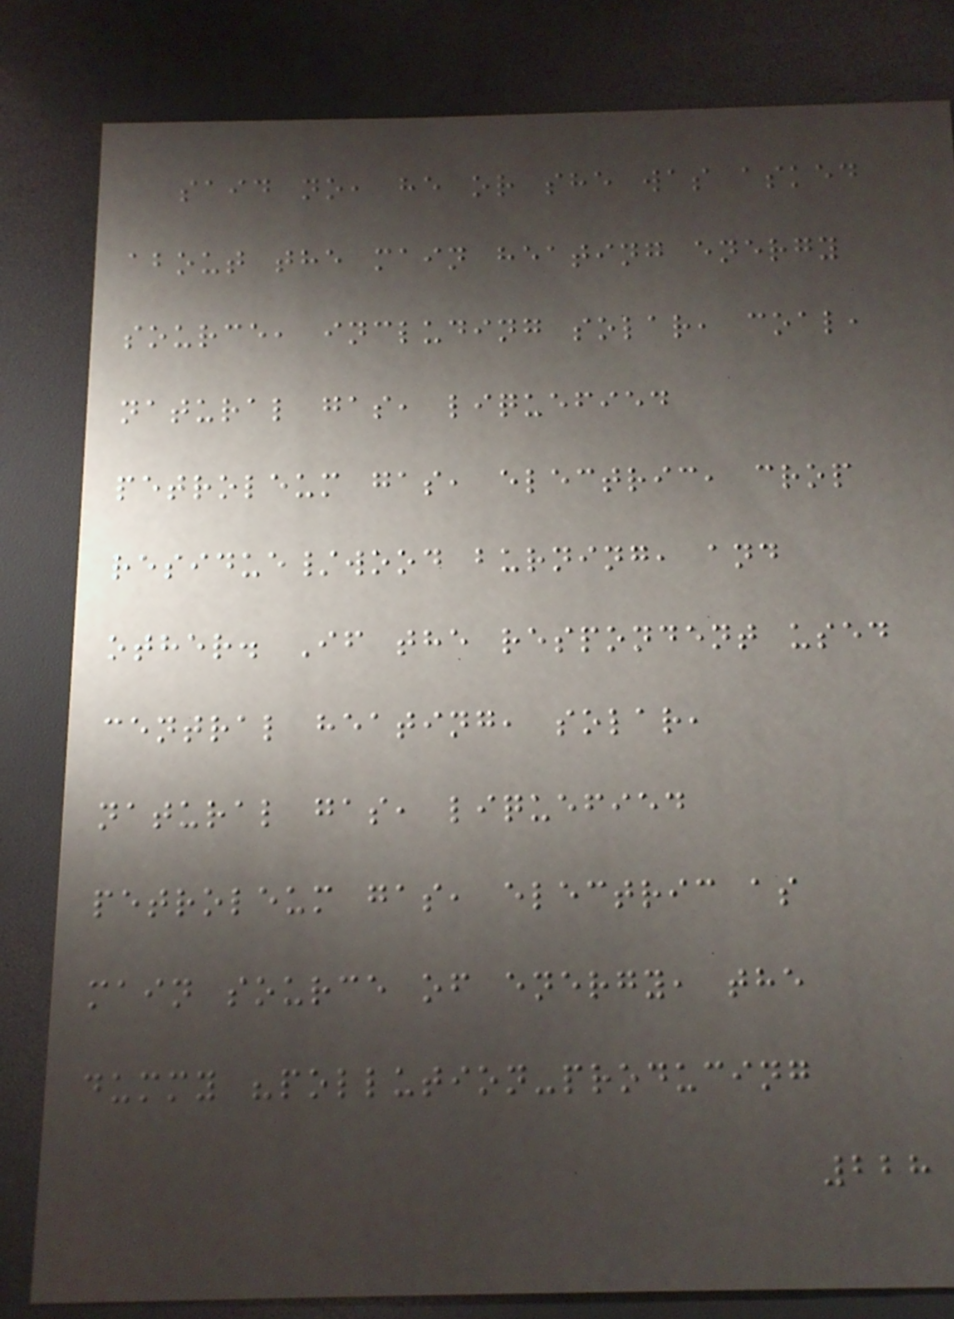said no, he or she was asked
about the main heating energy
source, including solar, coal,
natural gas, liquefied
petroleum gas, electric, crop
residue/wood burning, and
other. If the respondent used
central heating, solar,
natural gas, liquefied
petroleum gas, electric as
main source of energy, the
dummy "pollution-producing
228
